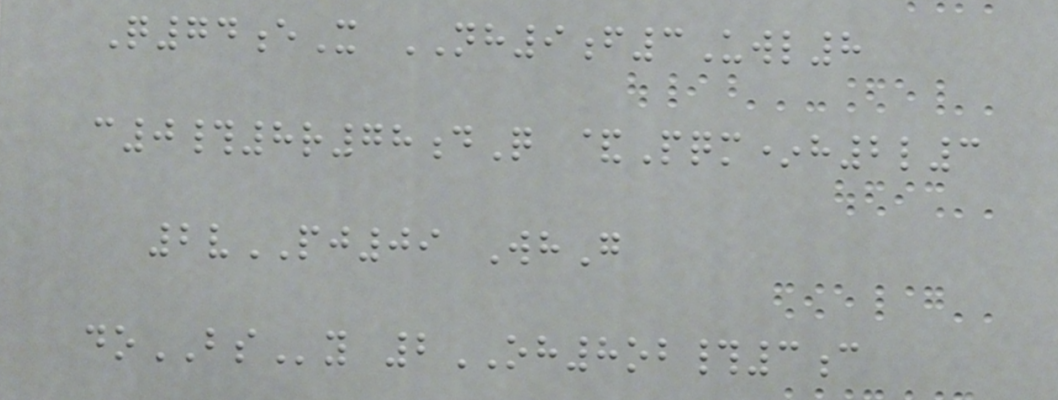Q74eX NH9f3Uwl8
c0#8r78dQ &Pqm*h2l3
2vPJ09 WhG
doBSy 2OH8ob#3c
